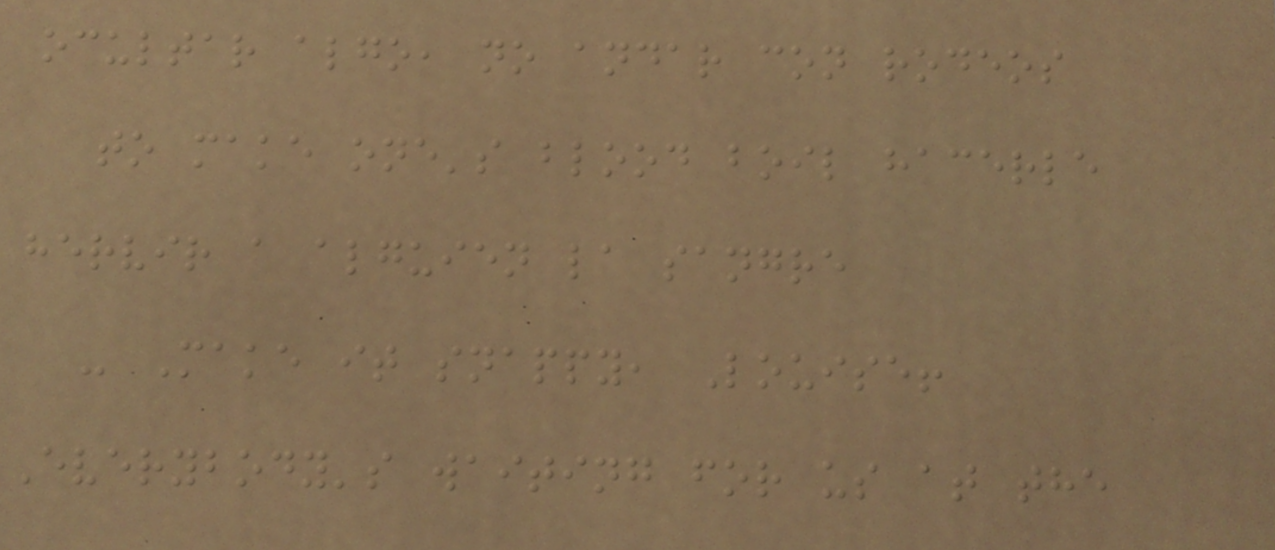ocultar algo, no andar con rodeos
to make one's blood boil hacerle
hervir a alguien la sangre
- Make it snappy, Louise!
Everybody's waiting for us at the
